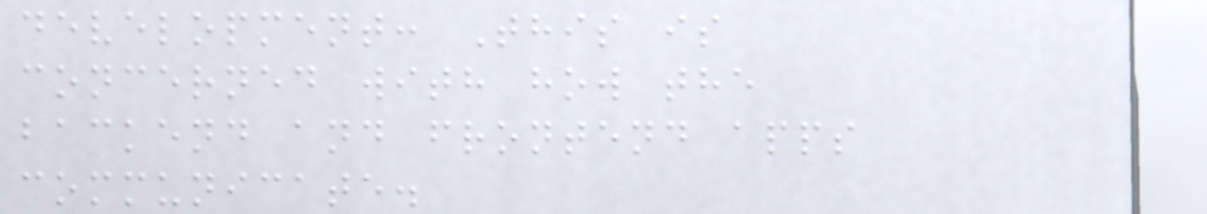development: This is
concerned with how the
backend and frontend apps
communicate.
